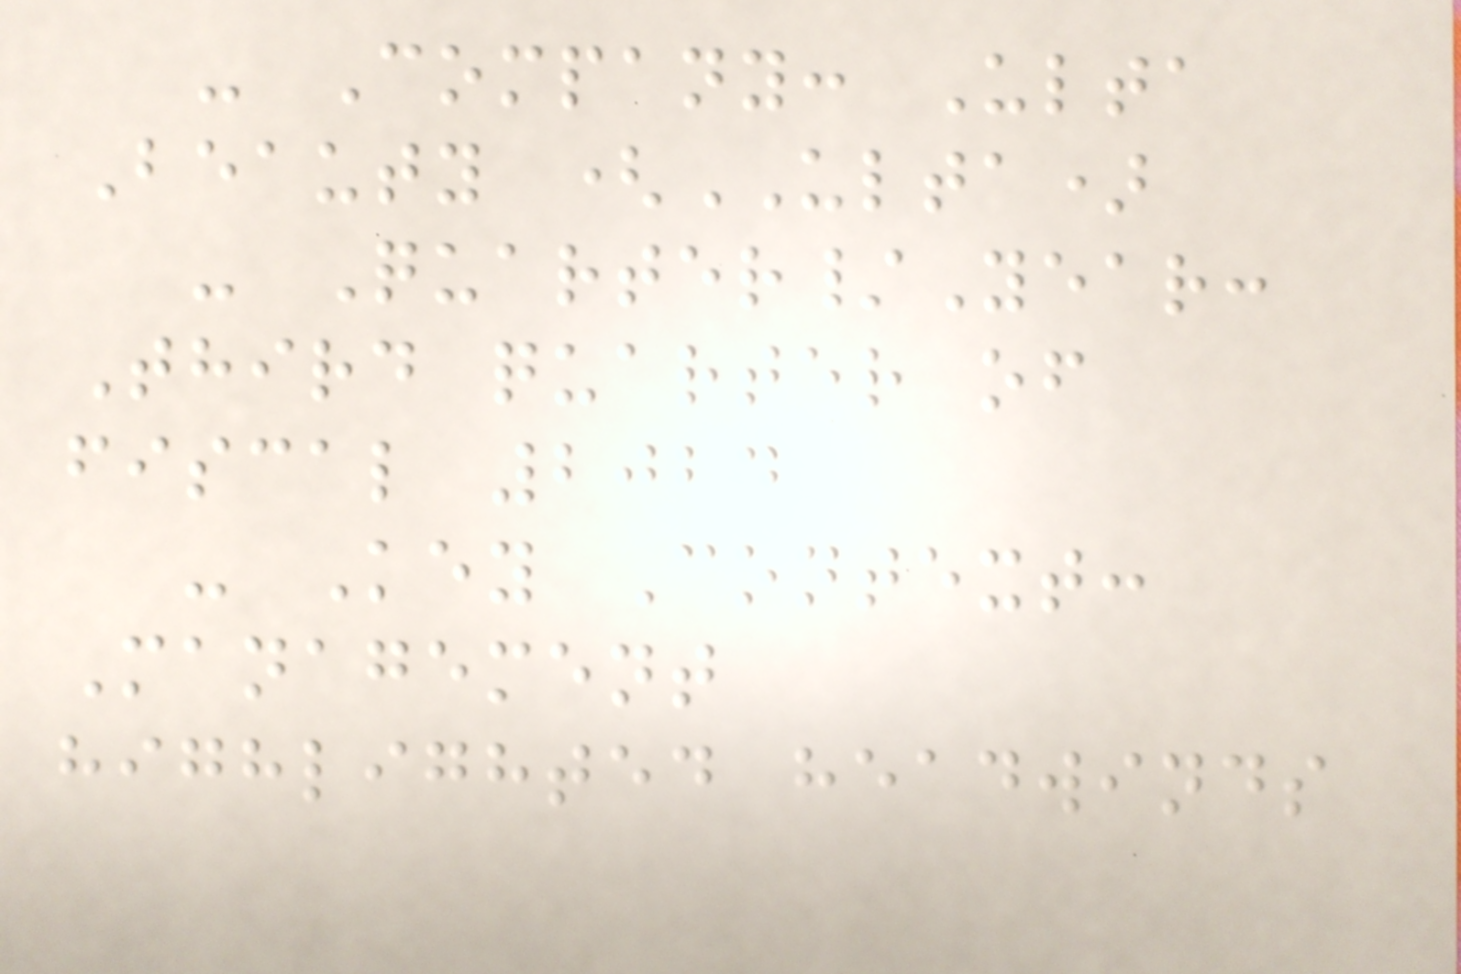- Company: Ulta
Beauty (ULTA)
- Quarter/Year:
Third quarter of
fiscal 2024
- Key Context:
Management
highlighted headwinds
